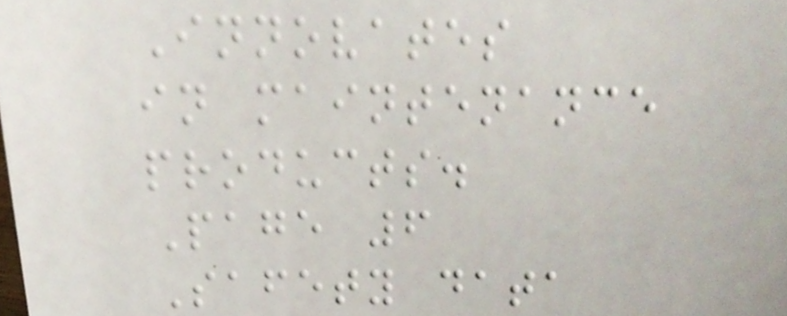Innovates
in maintenance
products.
Page 6
Safety data
